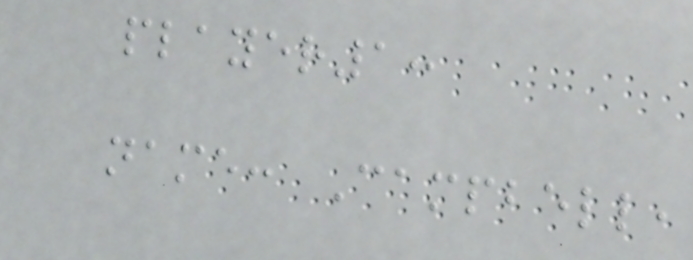player1:
name: Campbell,
